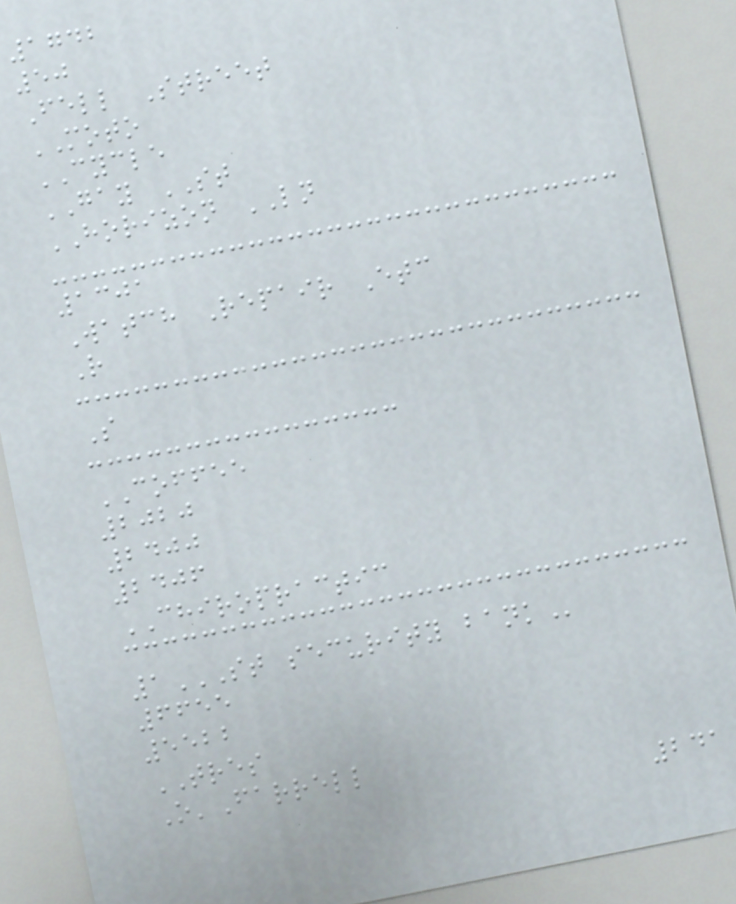1742
50
Fell Street
MOTO
CYCLE
GAY ST
HORIZON LN
1301
Watch Repair Etc
R
S
COFFEE
2020
2400
2406
CHIROPRACTIC
1ST SECURITY BANK
6655
5522
TRES
O'Farrell
241
